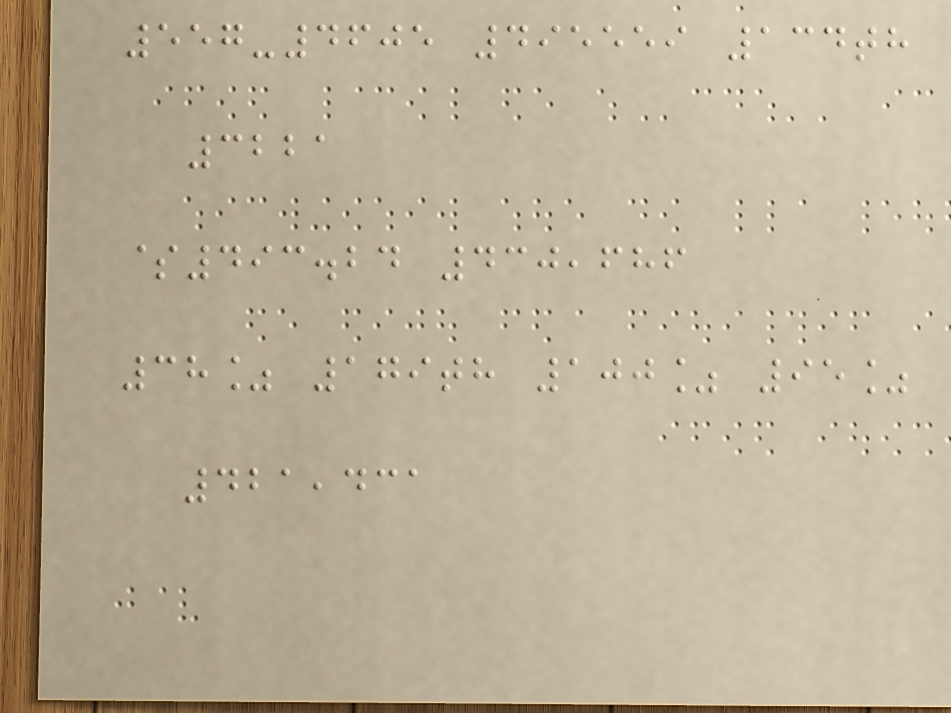557-4605 495559 134th
3221
$493.24 430,686
38% 179th 100% 95%
421,431
